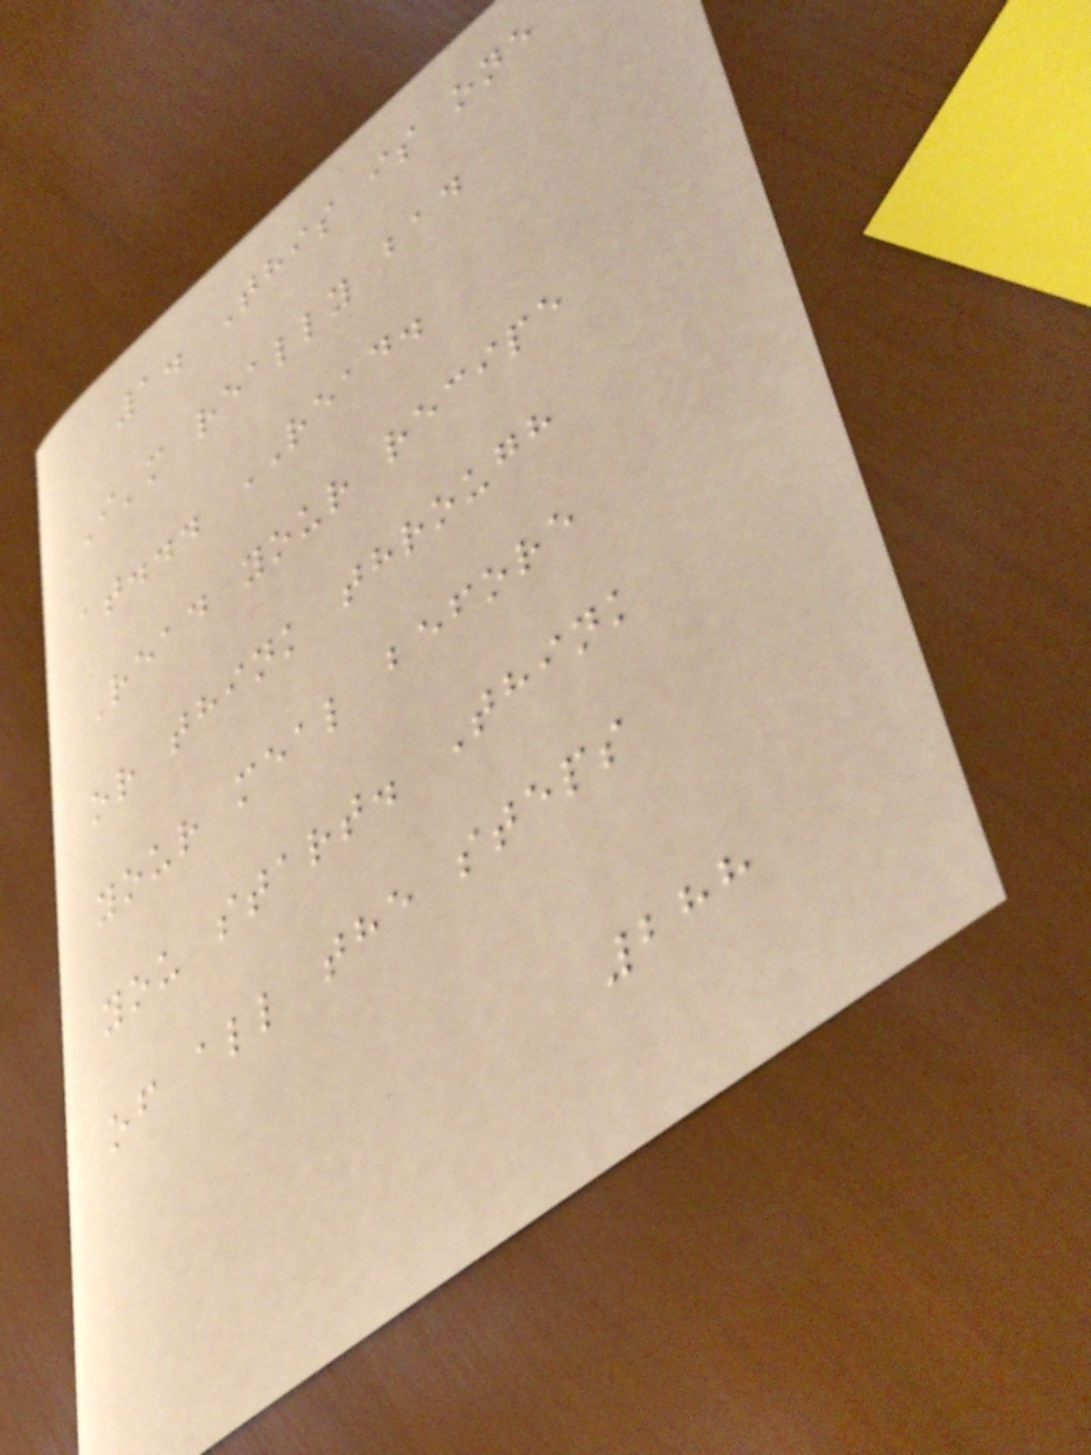1. This is one
I'm really bad
at... READ.
Read your recipe
or think through
your meal before
you start. Think
of all the steps
288
